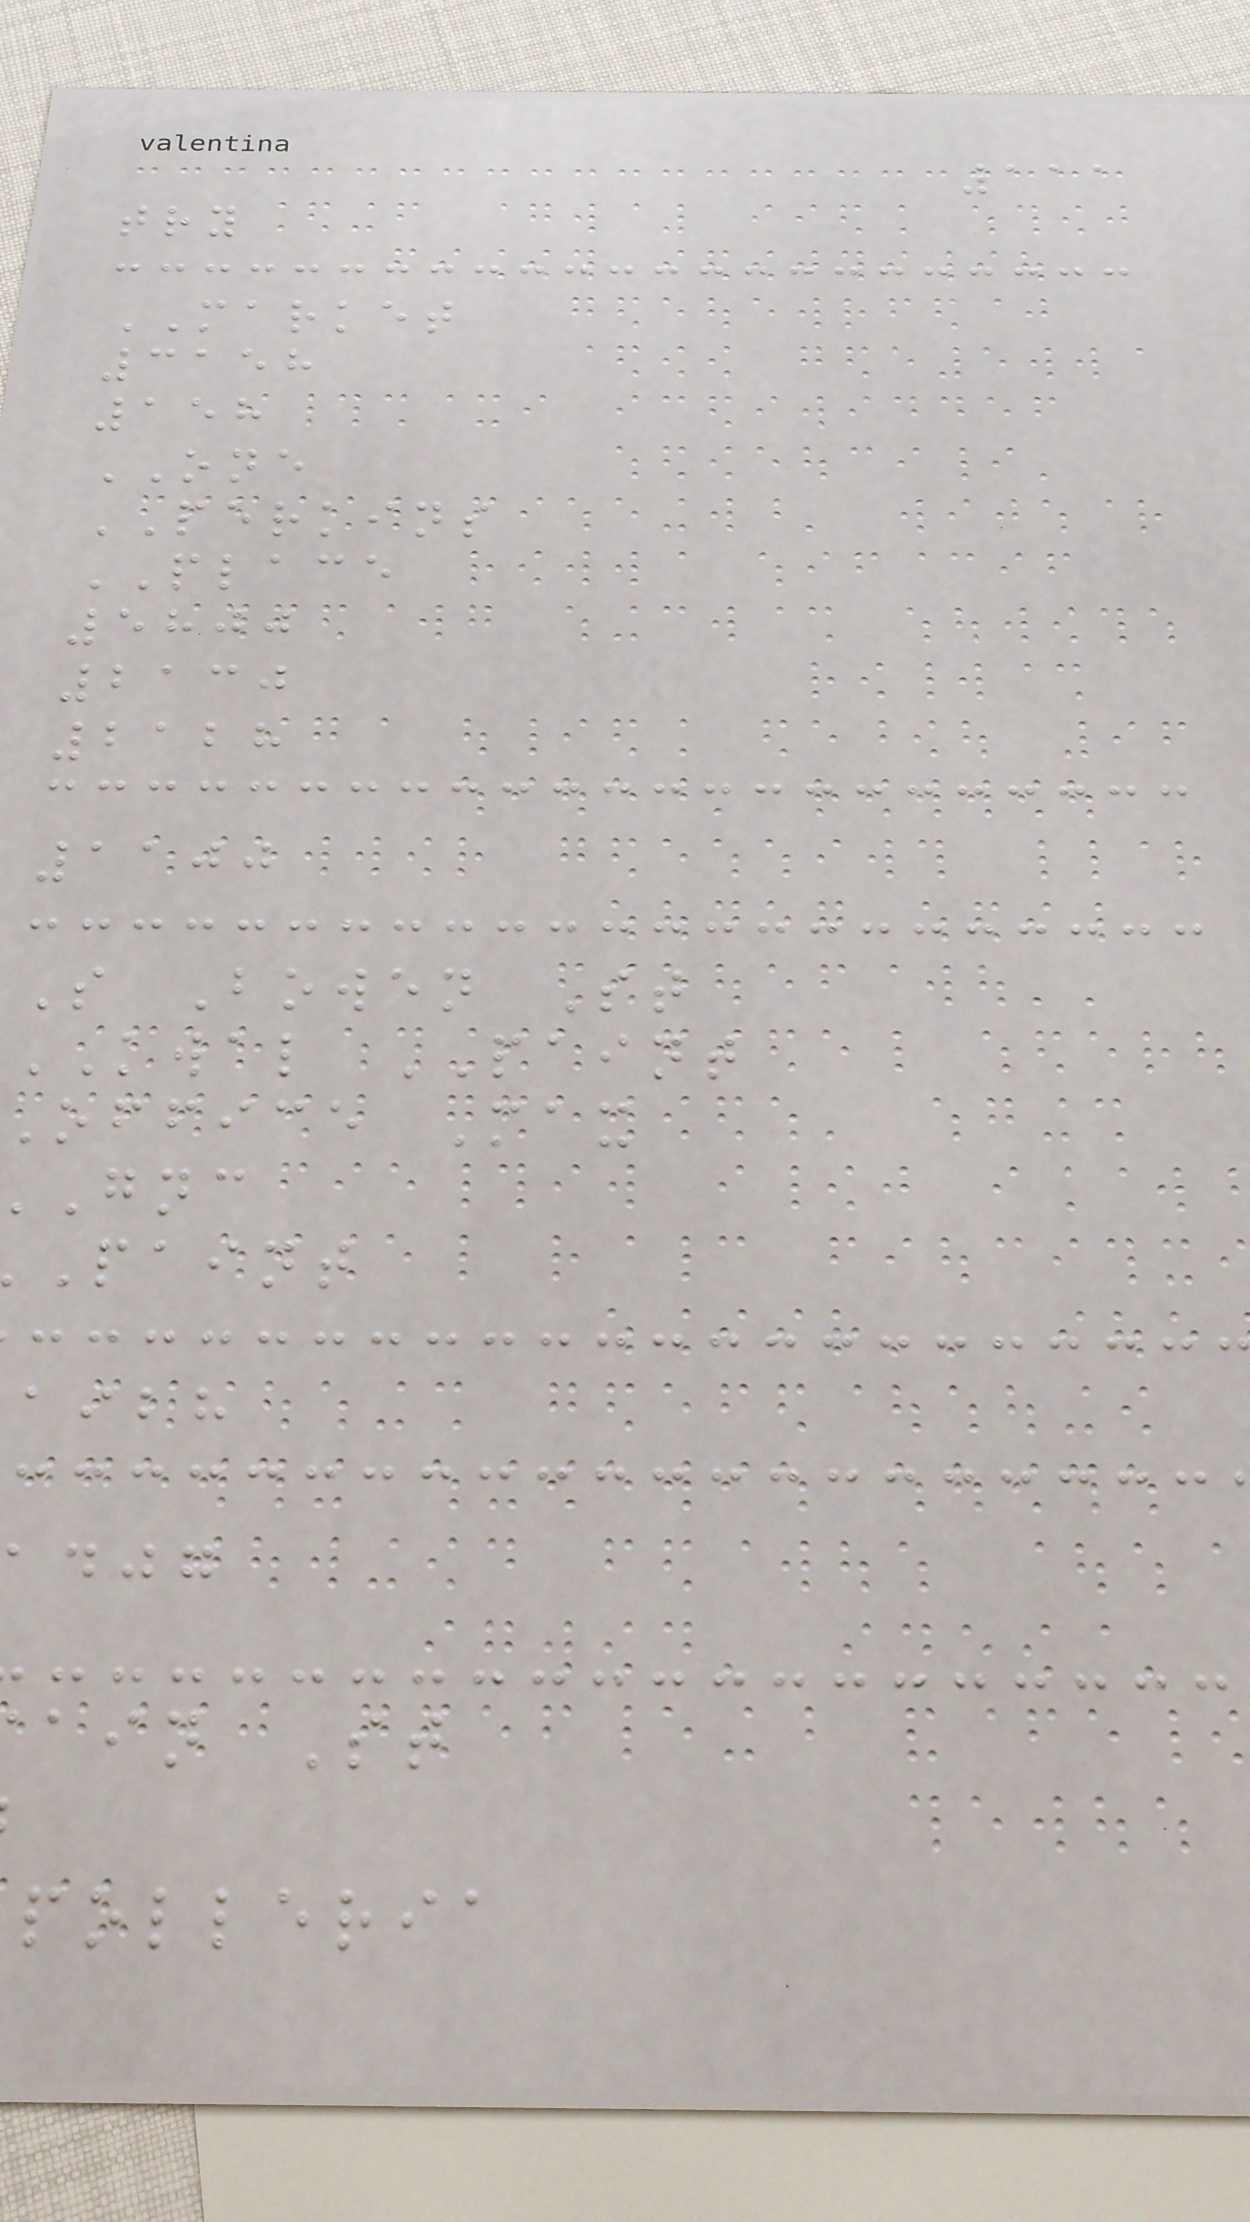111
try
MARKET
3158
158
ONE
PERKINS
PLACE
5800
2130
2128
1100
S Bowen St
KWAL PAINT
office Max
paint
aibh
ain St
polleria
